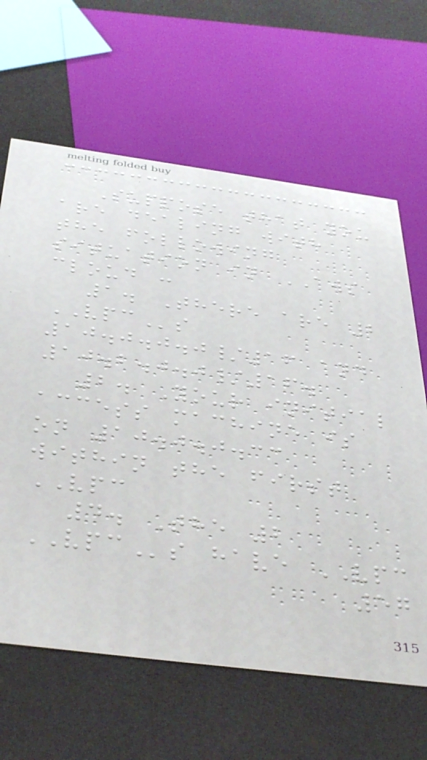Suppose that you
are dealing with
the following
situation in AWS
cloud :
1. There are 2
VPCs
10.0.0.0/16 and
10.2.0.0/16.
2. Your initial
access machine is
on 10.0.0.33
within the first
VPC
4. The 2
VPCs have VPC
57
